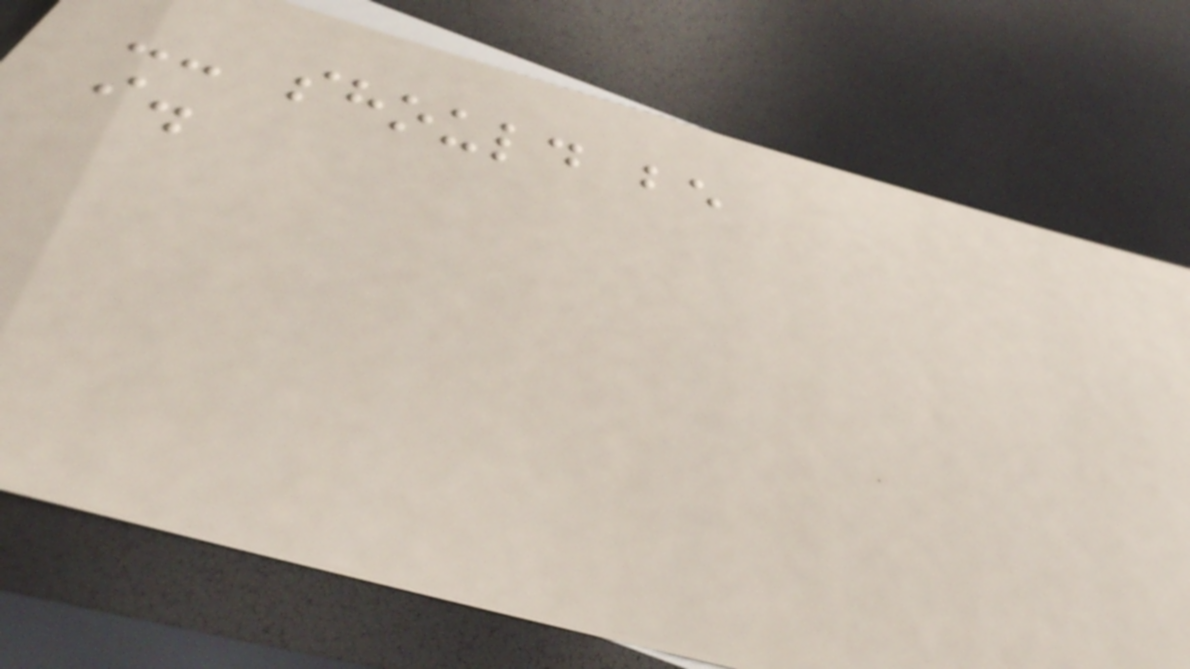-- should be
i.
